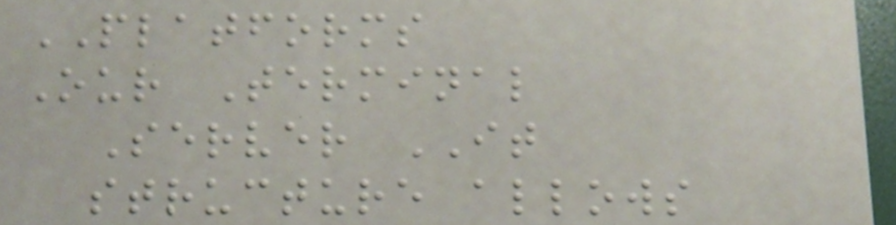PLATFORMS
Our Terminal
Server IT
structure allows
